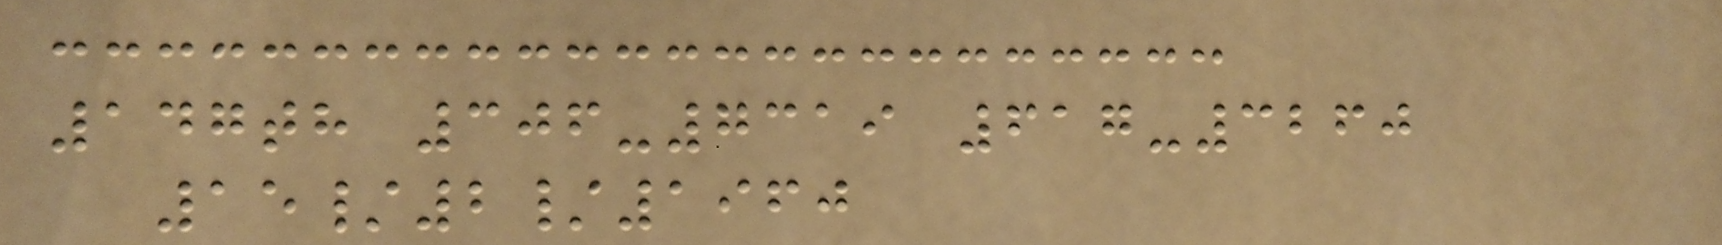147th 306-7319 617-3260
15/2/1960
